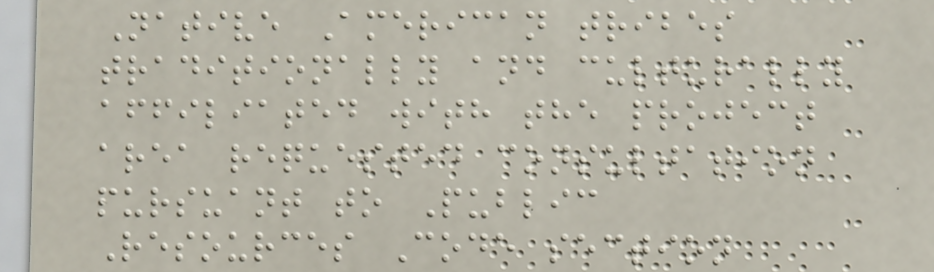Native American tribes
traditionally and culturally
affiliated with the project
area requested consultation
pursuant to Public
Resources Code section
